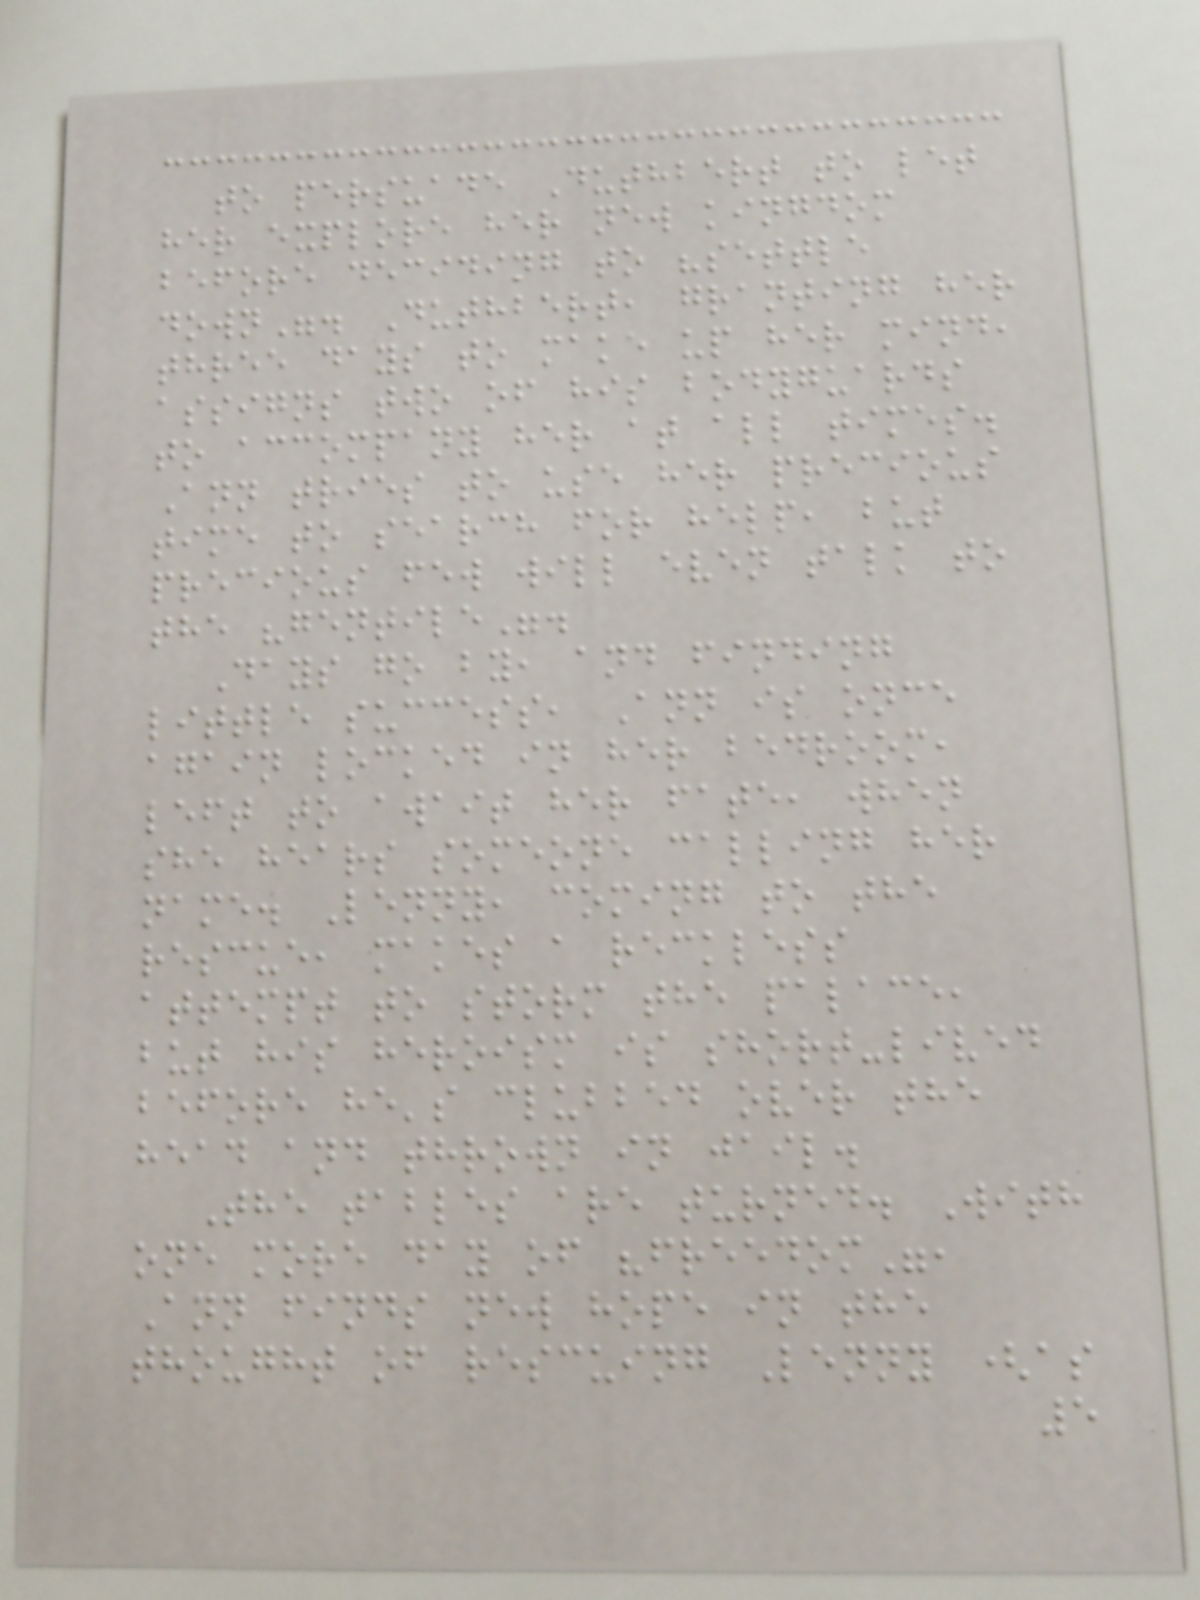to persuade Duthbert to let
her explore her new kingdom
before deciding to "settle
down". Duthbert, granting her
three days to make up her mind,
assigns two of his bodyguards
to accompany her at all times.
Ann tries to use her precious
time to search for help, but
precious few will even talk to
the "gentile".
Days go by, and finding
little success, Ann is once
again locked in her bedroom,
left to await her fate, when
she hears someone calling her
name. Lenny, coming to the
rescue, makes a reckless
attempt to storm the palace,
but his heroism is short-lived
before he's clubbed over the
head and thrown in jail.
The tables are turned. With
one more day of "freedom",
Ann finds new hope in the
thought of rescuing Lenny (as
5
